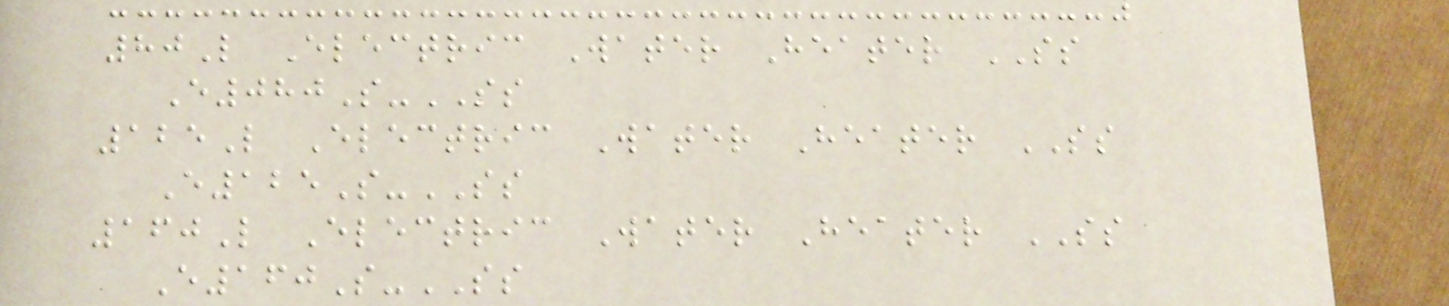80L Electric Water Heater SS
E080S-SS
125L Electric Water Heater SS
E125S-SS
160L Electric Water Heater SS
E160S-SS
